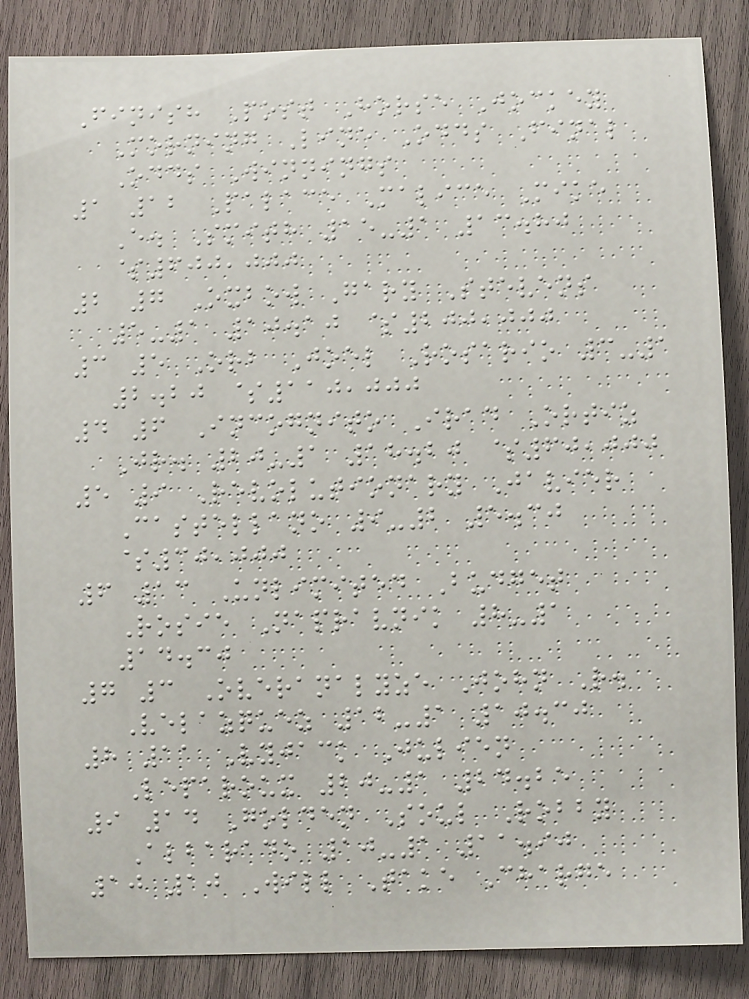Finish Post Horse Jockey
Morning Line Odds Final
Odds Winnings
1 12 Palace Malice Mike
E. Smith 15-1 13.80
$600,000
2 7 Oxbow Gary Stevens
5-1 10.10 $200,000
3 5 Orb Joel Rosario 3-1
2.20 $110,000
4 6 Incognito Irad Ortiz
Jr. 20-1 18.20 $60,000
5 9 Revolutionary Javier
Castellano 9-2 5.30
$30,000
6 13 Unlimited Budget
Rosie Napravnik 8-1
14.30
7 3 Overanalyze John R.
Velazquez 12-1 10.30
8 11 Vyjack Julien
Leparoux 20-1 24.25
9 14 Golden Soul Robby
Albarado 10-1 11.90
10 10 Will Take Charge
